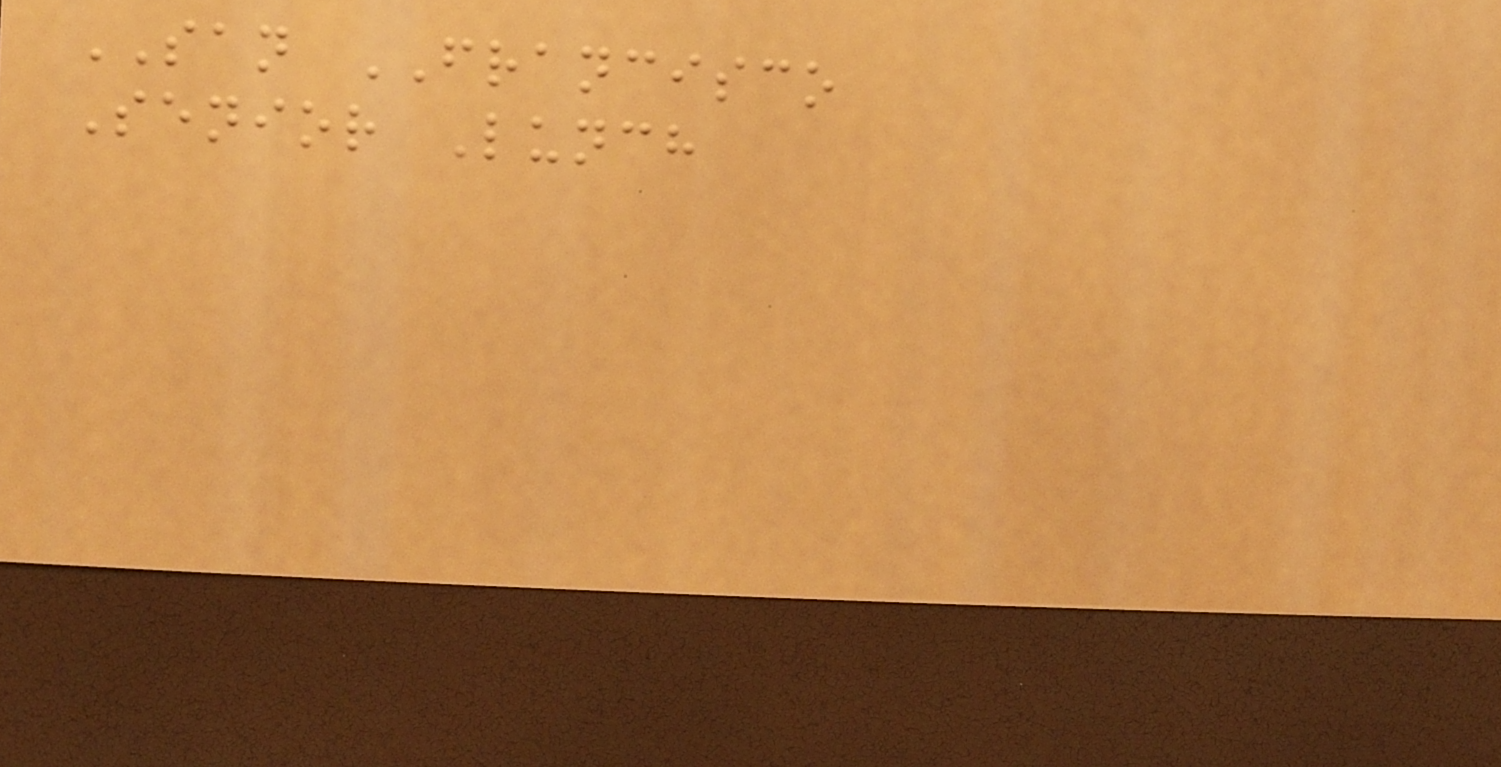SAN FRANCISCO
Senior Lunch
